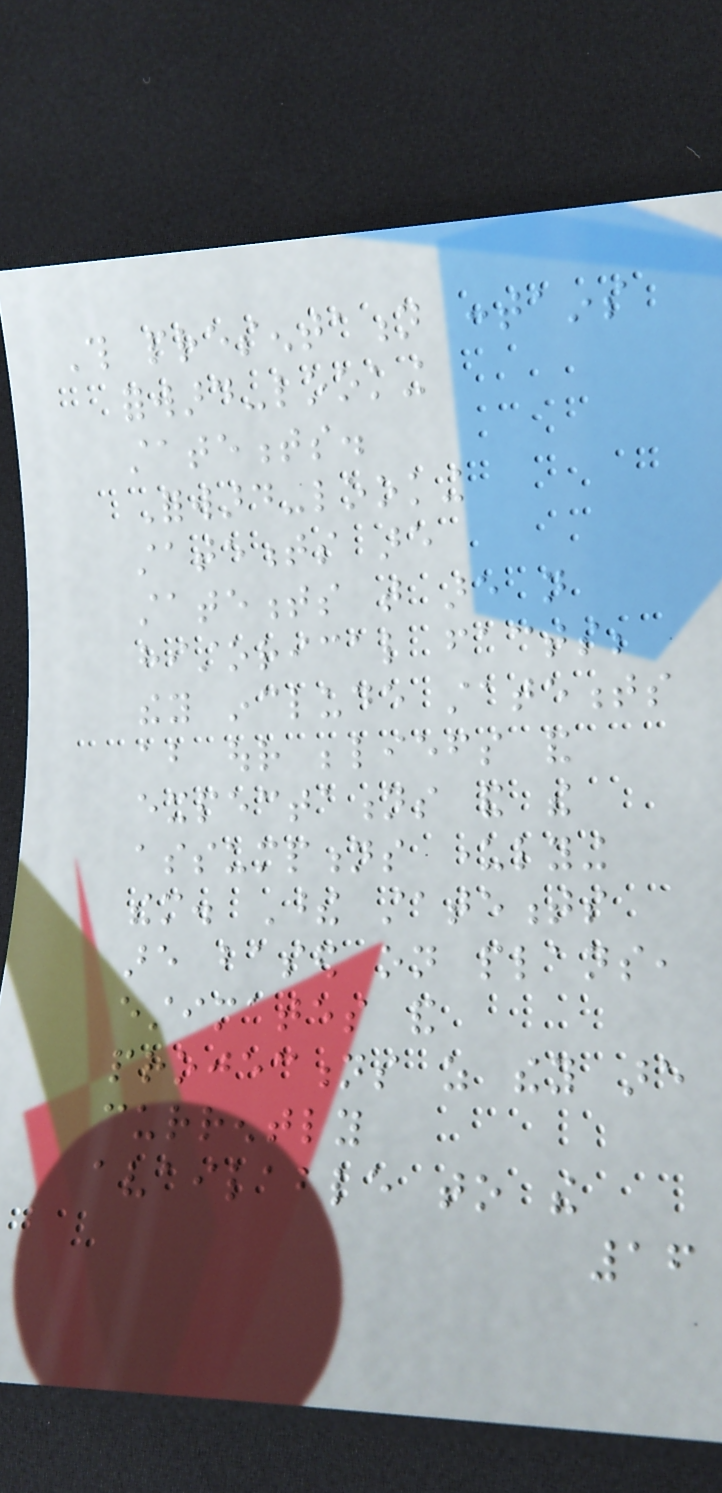This presentation contains
forward-looking
statements.
Forward-looking
statements are
statements that are not
historical facts;
they include statements
about our beliefs and
expectations and the
assumptions underlying
them. These statements
are based on plans,
estimates and
projections as they are
currently
available to the
16
